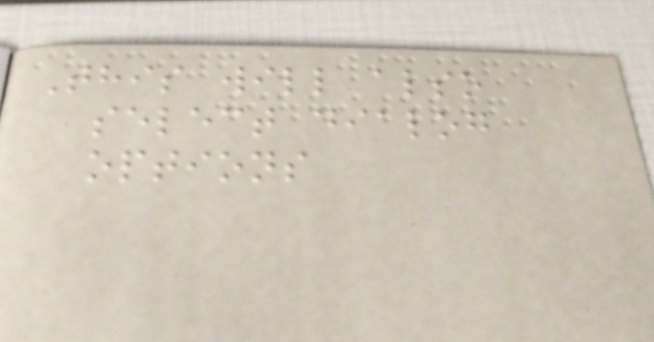This will also
select dialog
options
